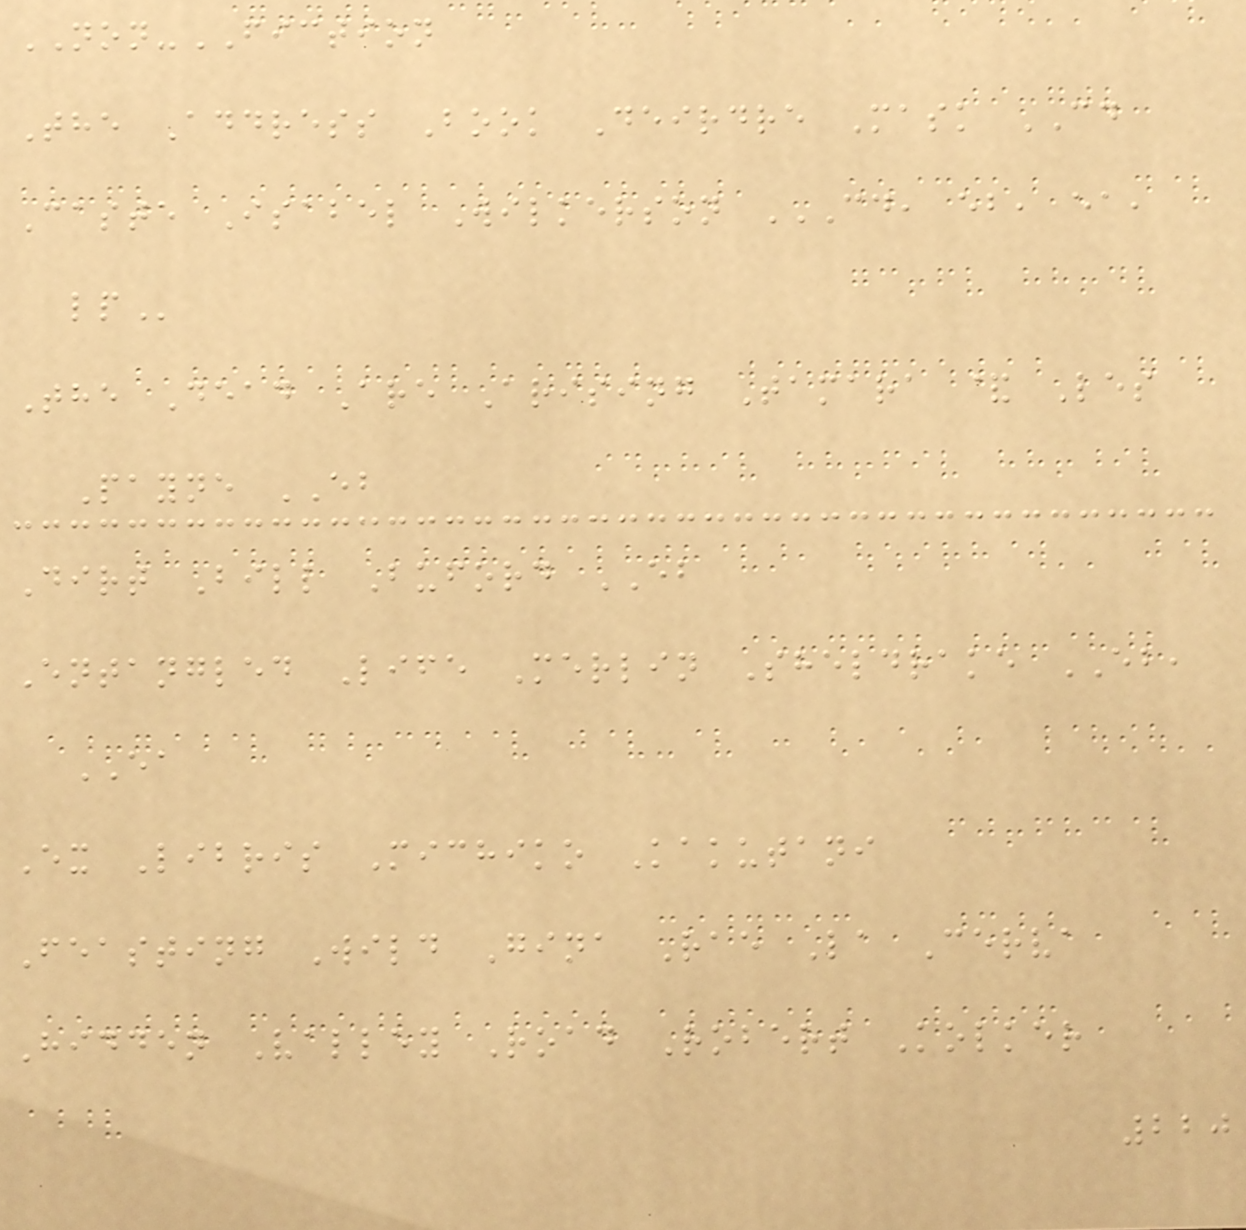NON-FICTION
The Address Book Deirdre Mask CD
Caste Isabel Wilkerson CD, EB, EA,
LP
The Dead Are Arising Tamara & Les
Payne EB
Dirt Bill Buford EB
Entangled Life Merlin Sheldrake EB,
EA
Ex Libris Michiko Kakutani
Feasting Wild Gina Rae La Cerva
Hidden Valley Road Robert Kolker
220
